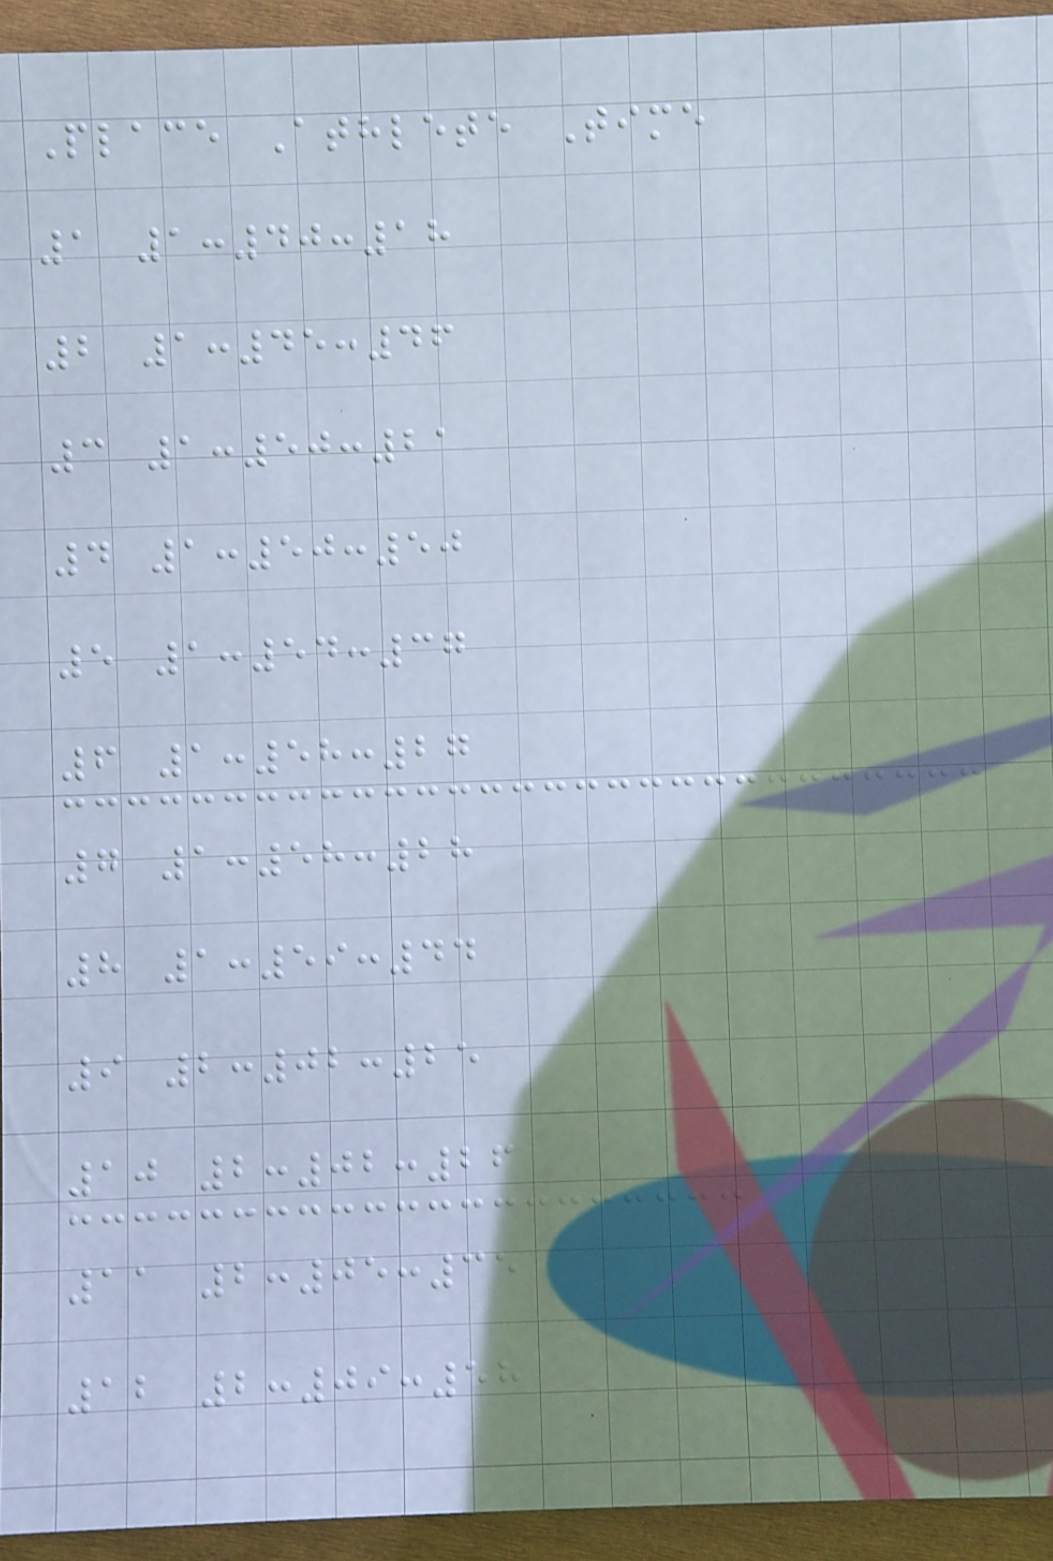Place Athlete Time
1 1:40:18
2 1:45:46
3 1:50:21
4 1:50:50
5 1:54:37
6 1:58:27
7 1:58:28
8 1:59:44
9 2:02:25
10 2:02:26
11 2:05:35
12 2:09:58
